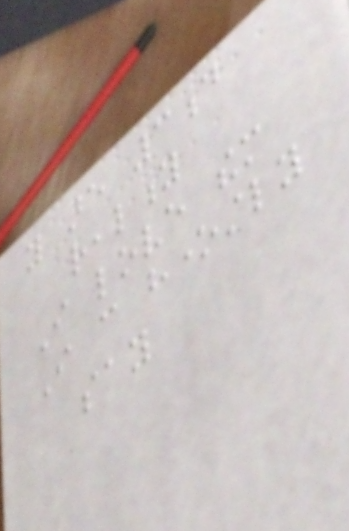you are 3d
reality
I love them
I can honestly
say
